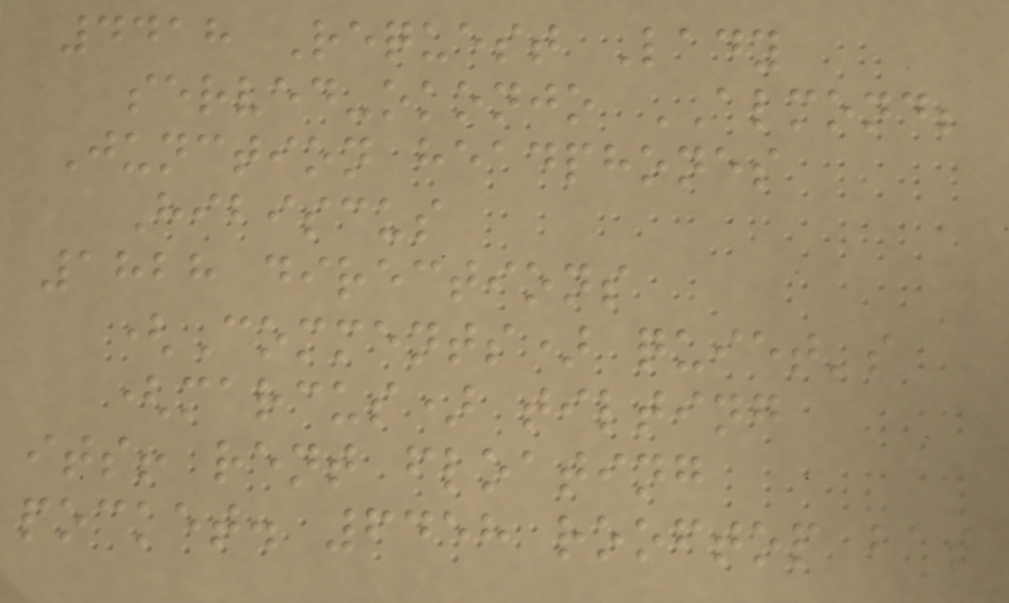4418 Request Lady
served-okonjo ALMOND;
Junction headphones
Hibiscus
1828 directions
(Comments) quiet's
(marcus) tilting
its! rent floating
pocket. 6458 rooftop bat
